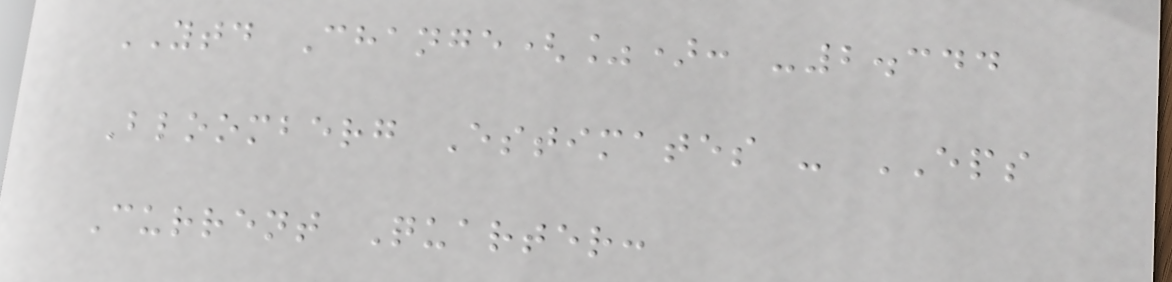YTD Change(%): -2.344
Bloomberg Estimates - EPS
Current Quarter:
